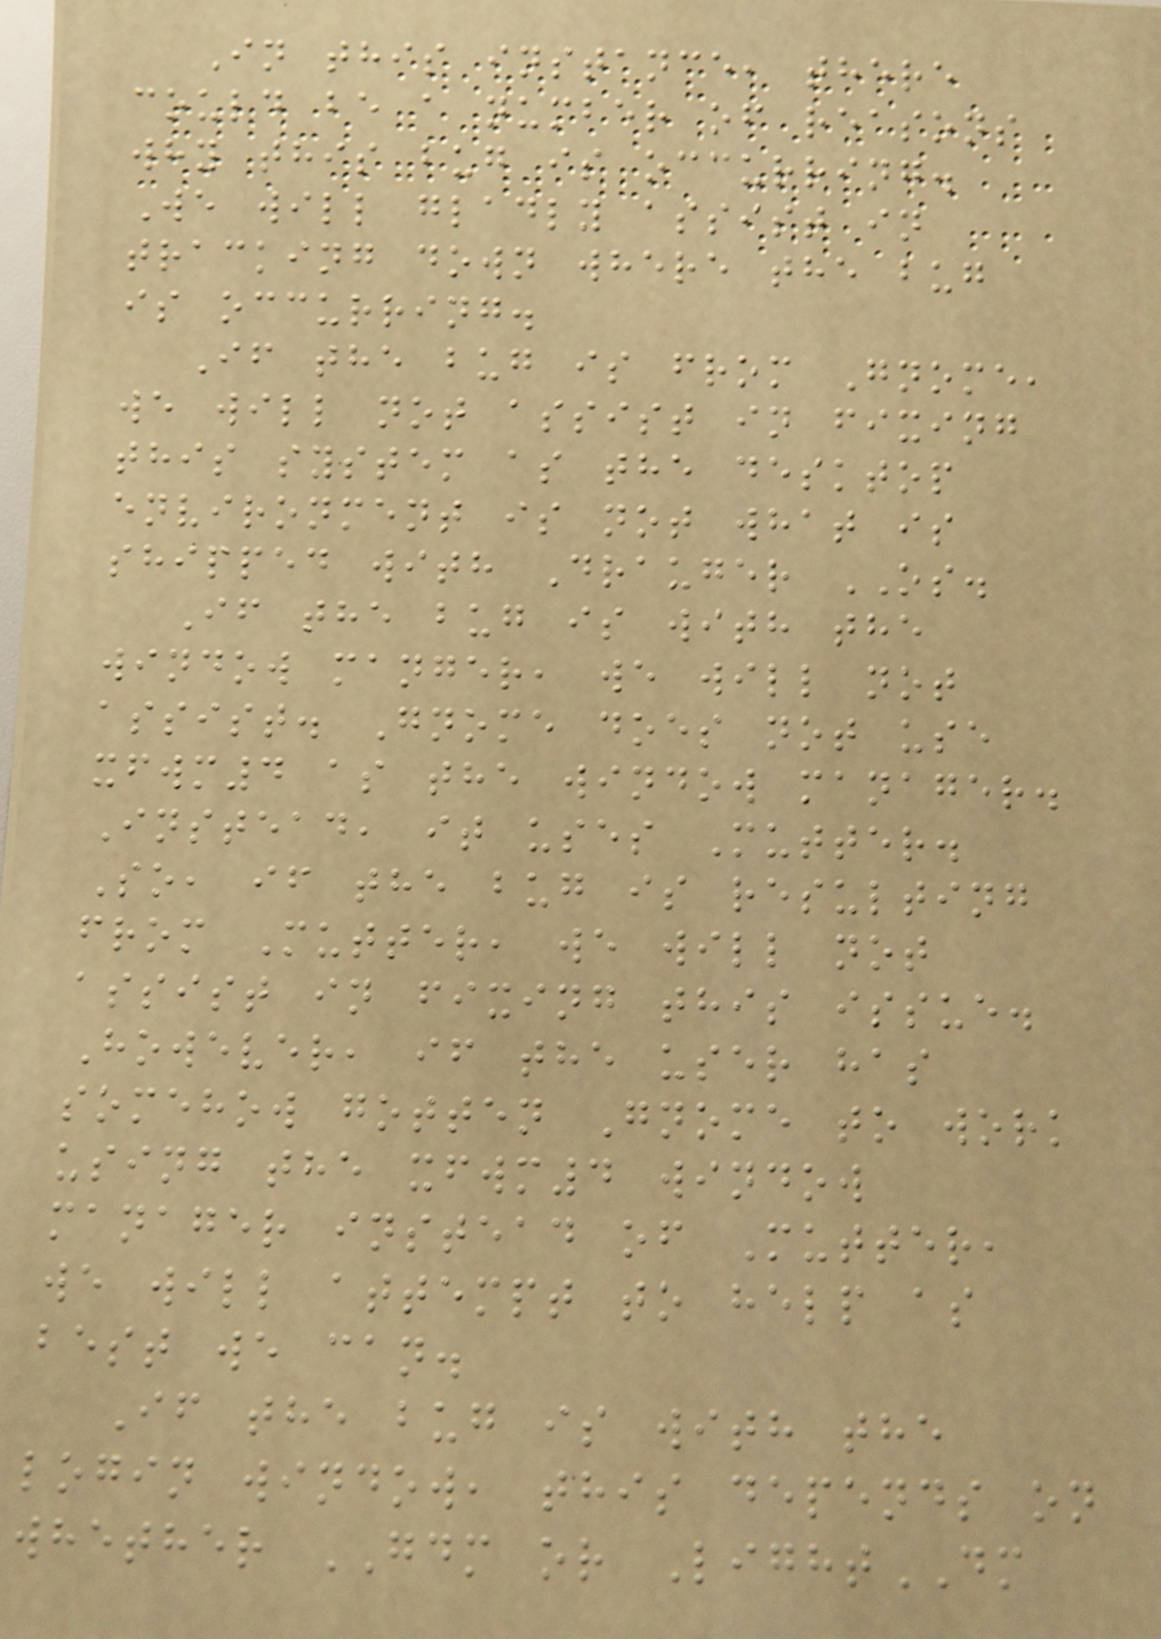In this instance, there
could be a number of reasons
why this bug is occurring.
We will gladly assist in
tracking down where the bug
is occurring.
If the bug is from Gnome,
we will not assist in fixing
this system as the desktop
environment is not what is
shipped with Drauger OS.
If the bug is with the
window manger, we will not
assist. Gnome does not use
xfwm4 as the window manager.
Instead, it uses Mutter.
So, if the bug is resulting
from Mutter, we will not
assist in fixing this issue.
However, if the user has
somehow gotten Gnome to work
using the xfwm4 window
manager instead of Mutter,
we will attempt to help as
best we can.
If the bug is with the
login window, this depends on
whether GDM or LightDM
